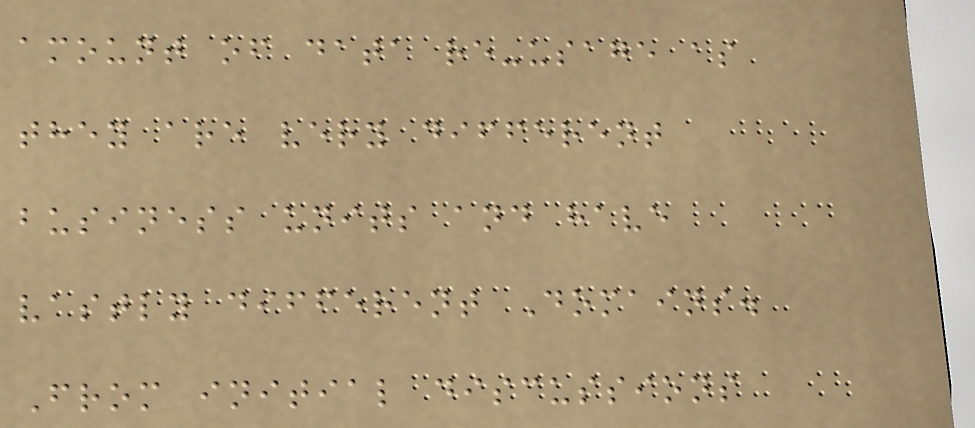amount of data re-usage as
they are very different
business units and have
vastly different Domains.
From initial discussions
